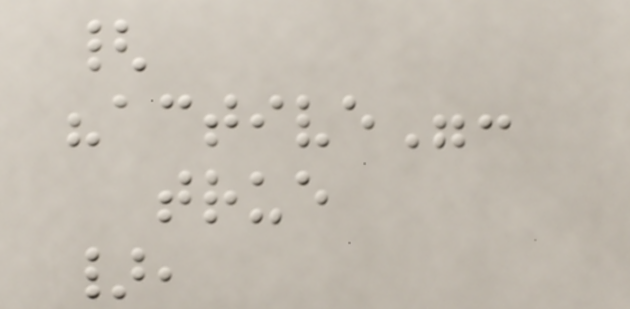{
"active":
true
},
